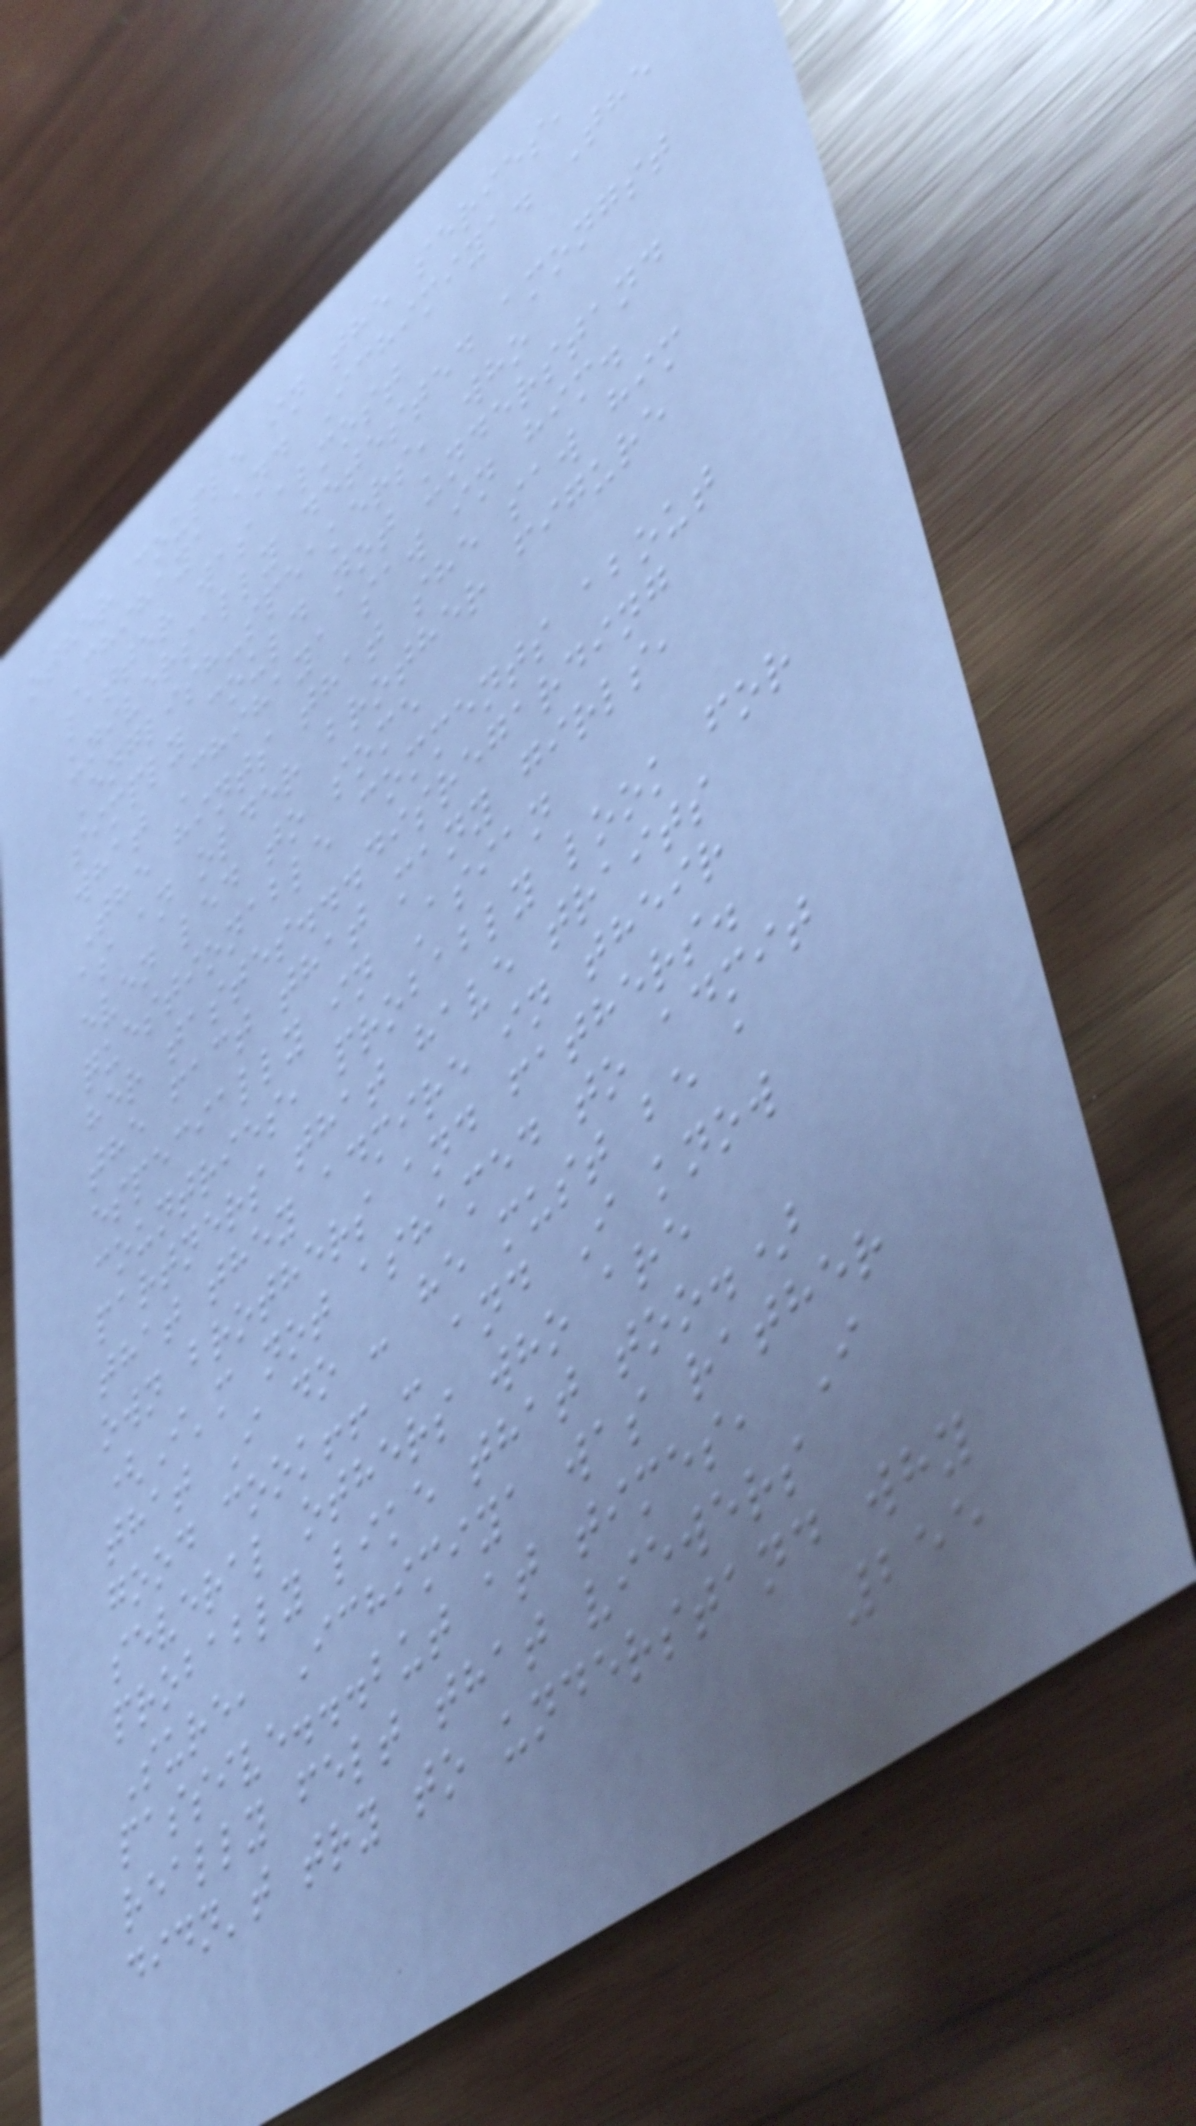other couple in the series,
Chihaya and Ichimiya. The
latter was almost
universally detested amongst
English-speakers, who
simply could not understand
what Chihaya saw in him.
The hints that she saw him
as an older brother figure
even led to some
questionable comments about
her tastes...disregarding
the fact that many girls,
especially in Asian
countries, probably look for
partners that have traits
that they admire in their
own brothers and fathers.
(I'm not ashamed to admit
that I do - he must be a
good cook!! - and I know
several others who are
probably like that too.)
Sure, Ichimiya was rather
passive...but at times, I
really felt that viewers
didn't try to understand why
255
